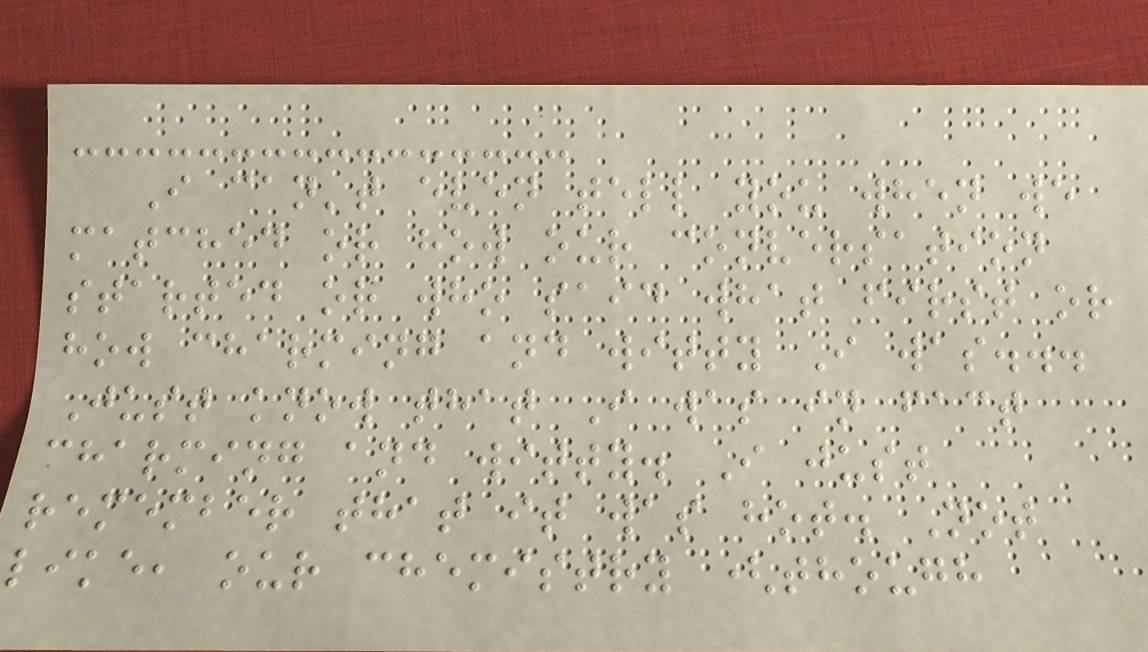I can't even tell you when we
matched or how our conversation
started or who said what first or
how charming and witty I was...
Just know that I was in fact
charming and witty. I just
remember that it was hot. Not
like, our chemistry (though
